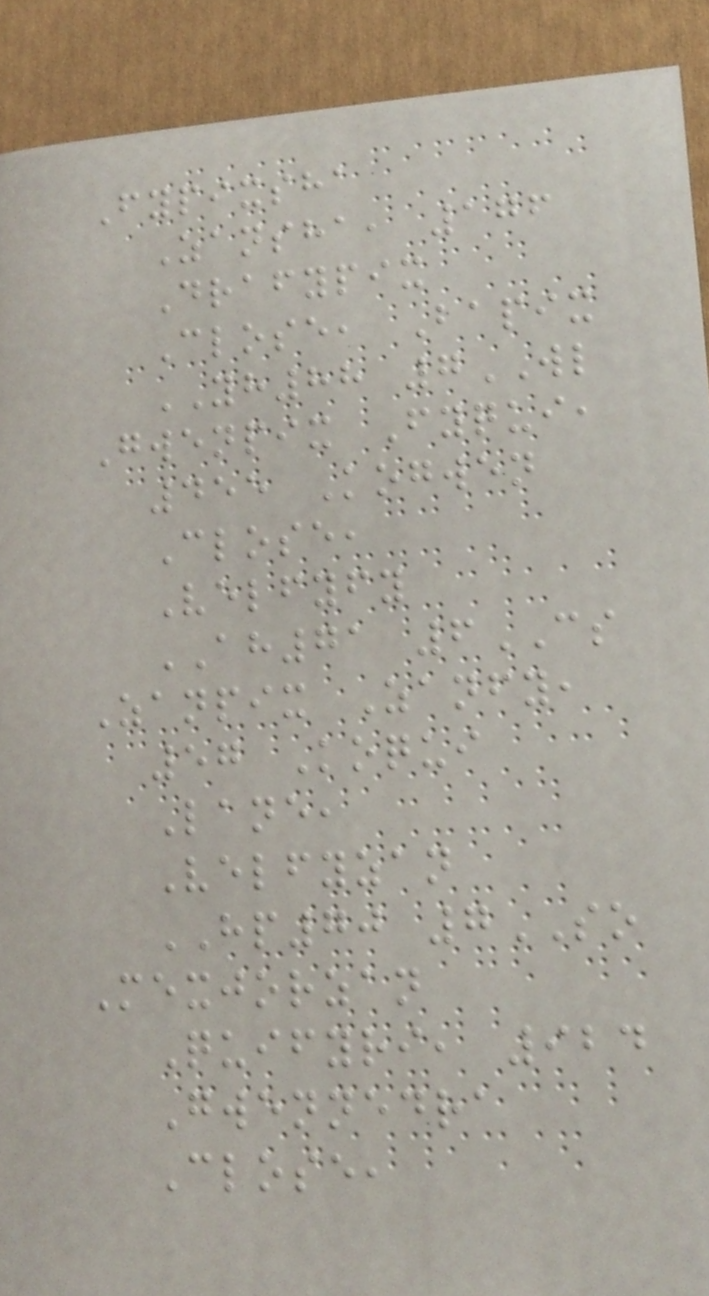Fypixsha
Zansha, 176
Drafypix
Close, Bapix
YH88 7WL
Gwenpix Fyqui,
455 Kogwen
Close,
Velfyfy
AH71 6CS
Zanpix Zanfy,
57 Koqui
Lane,
Velfyzan
HP70 7SO
Mexjorzan
Quifyri, 924
Gwennedra
Close,
